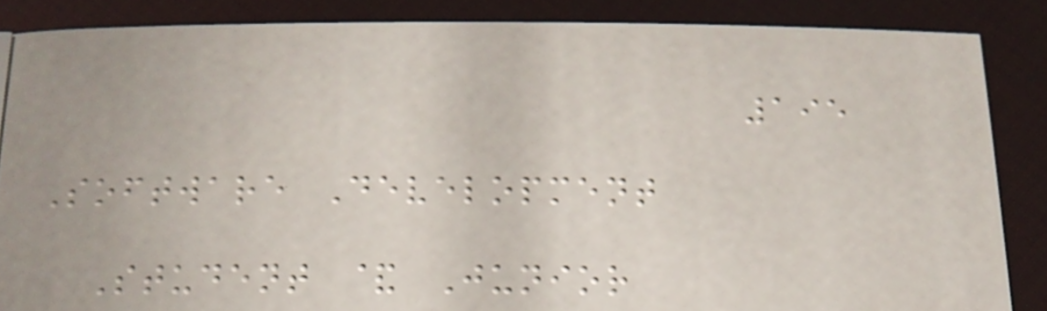195
Software Development
Student & Junior
